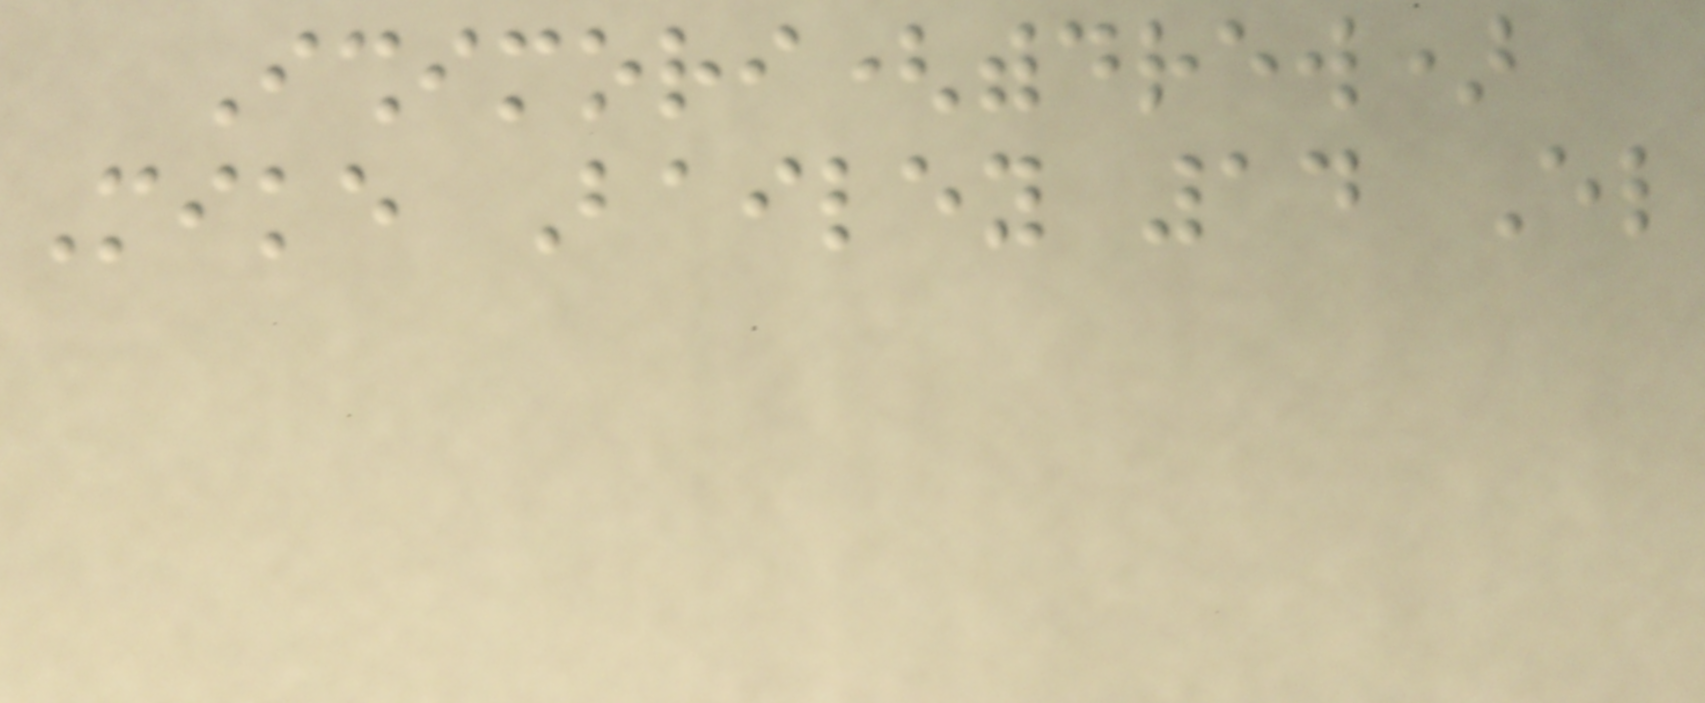Ishimori(withdrew)
Mike Bailey 14 El
